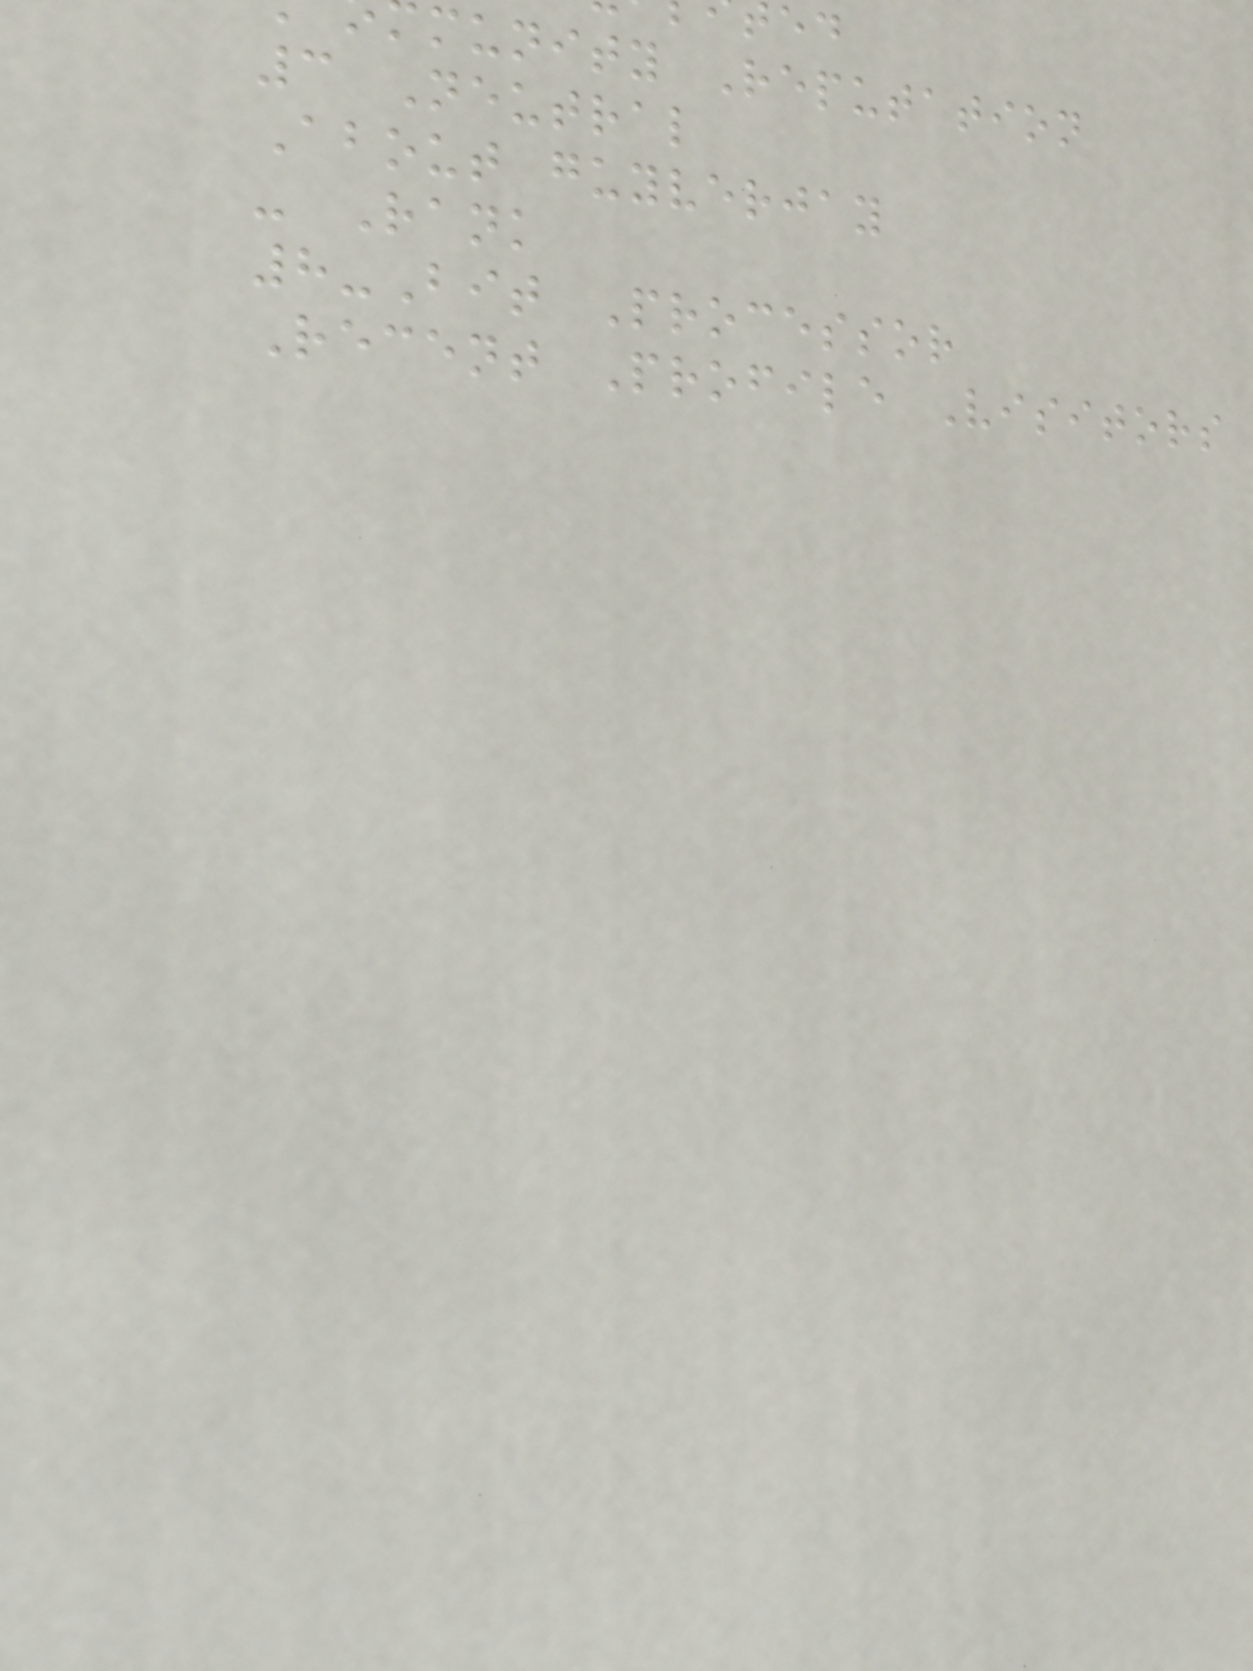munity Reputation
3 Neutral
About guyverjay
- Rank
8-Bit Processor
Recent Profile Visitors
